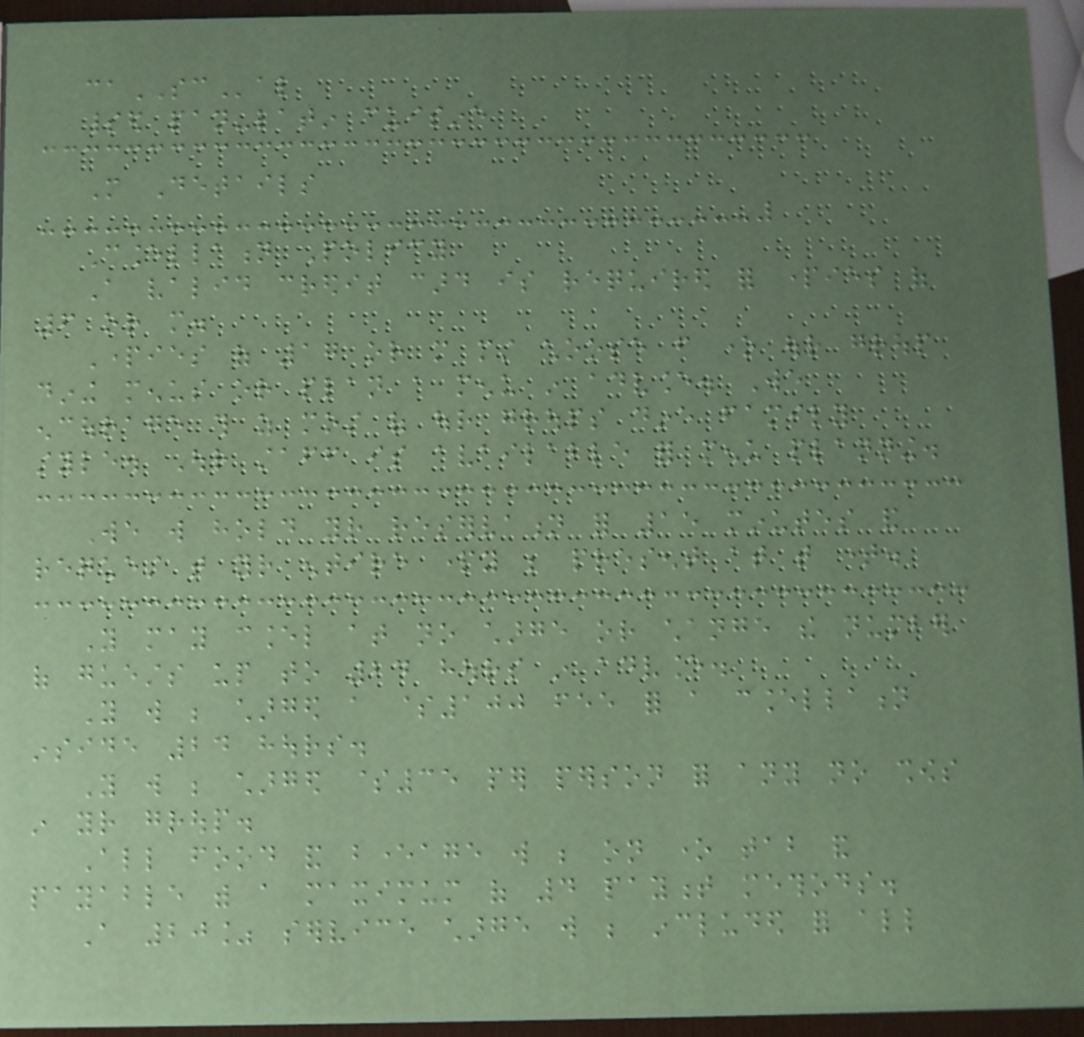caSCal
spirited pan-latin cuisine
More Details
Cancellation Policy
A valid credit card is required for parties of
6 or more.
Parties of 17 or more must choose from one our group
dining menus or plan a menu in advance. We
encourage this as most of our groups dine family
style. Our staff is available for menu planning.
We will hold your reservation for 15 minutes and
request that your entire party be present at that time.
You may cancel at no charge or change the number
of guests up to 24 hours in advance.
You will be charged a $100 fee for a cancellation
inside 24 hours.
You will be charged $35 per person for any no shows
in your group.
All food and beverage will be on one tab and
payable with a maximum of 4 payment methods.
A 20% service charge will be included for all
